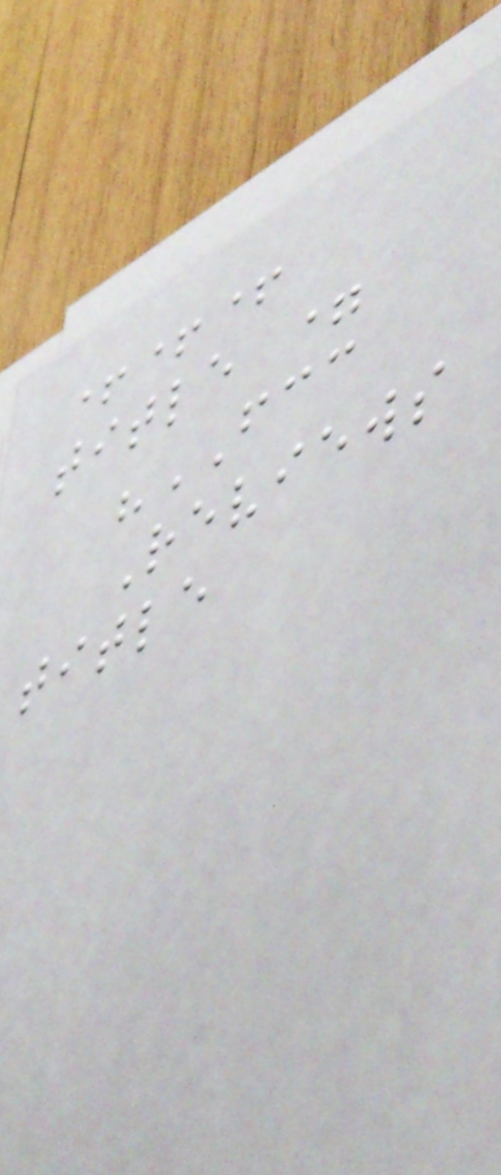+++
title =
"FCC
Reviews
title
